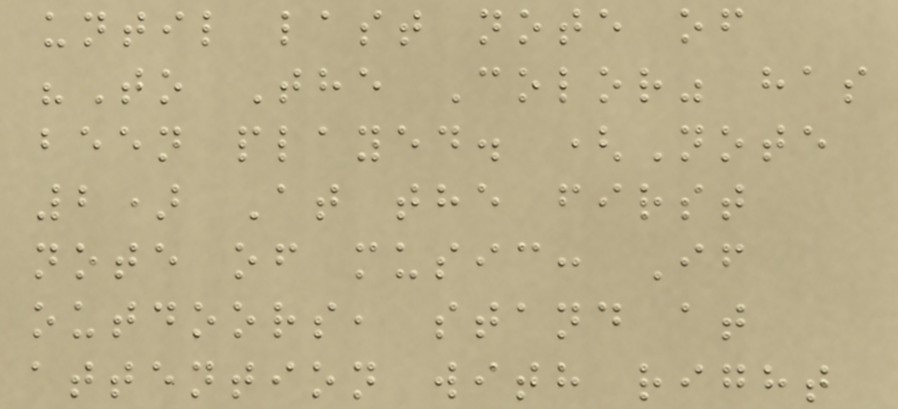until last note of
"To The Color" has
been played. (Note
2) At the first
note of music: If
outdoors, stand at
attention with right
